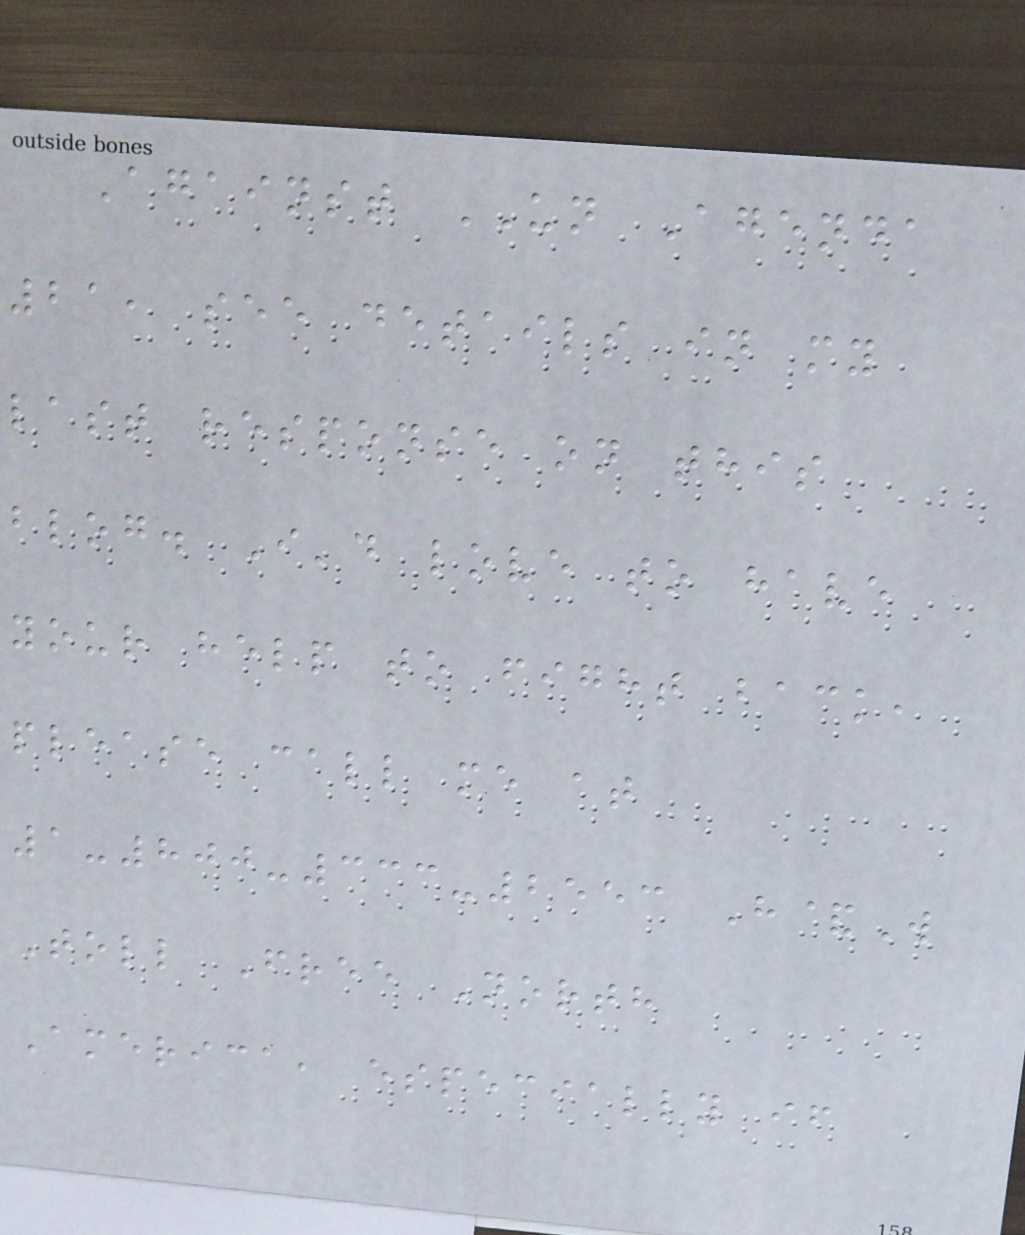Against UN Agenda
21, see details in my
last response on this
blog. I'd love to have
your help to fight back,
please call me at
1-800-333-2553 H&W
Toll Free North
America, especially if
